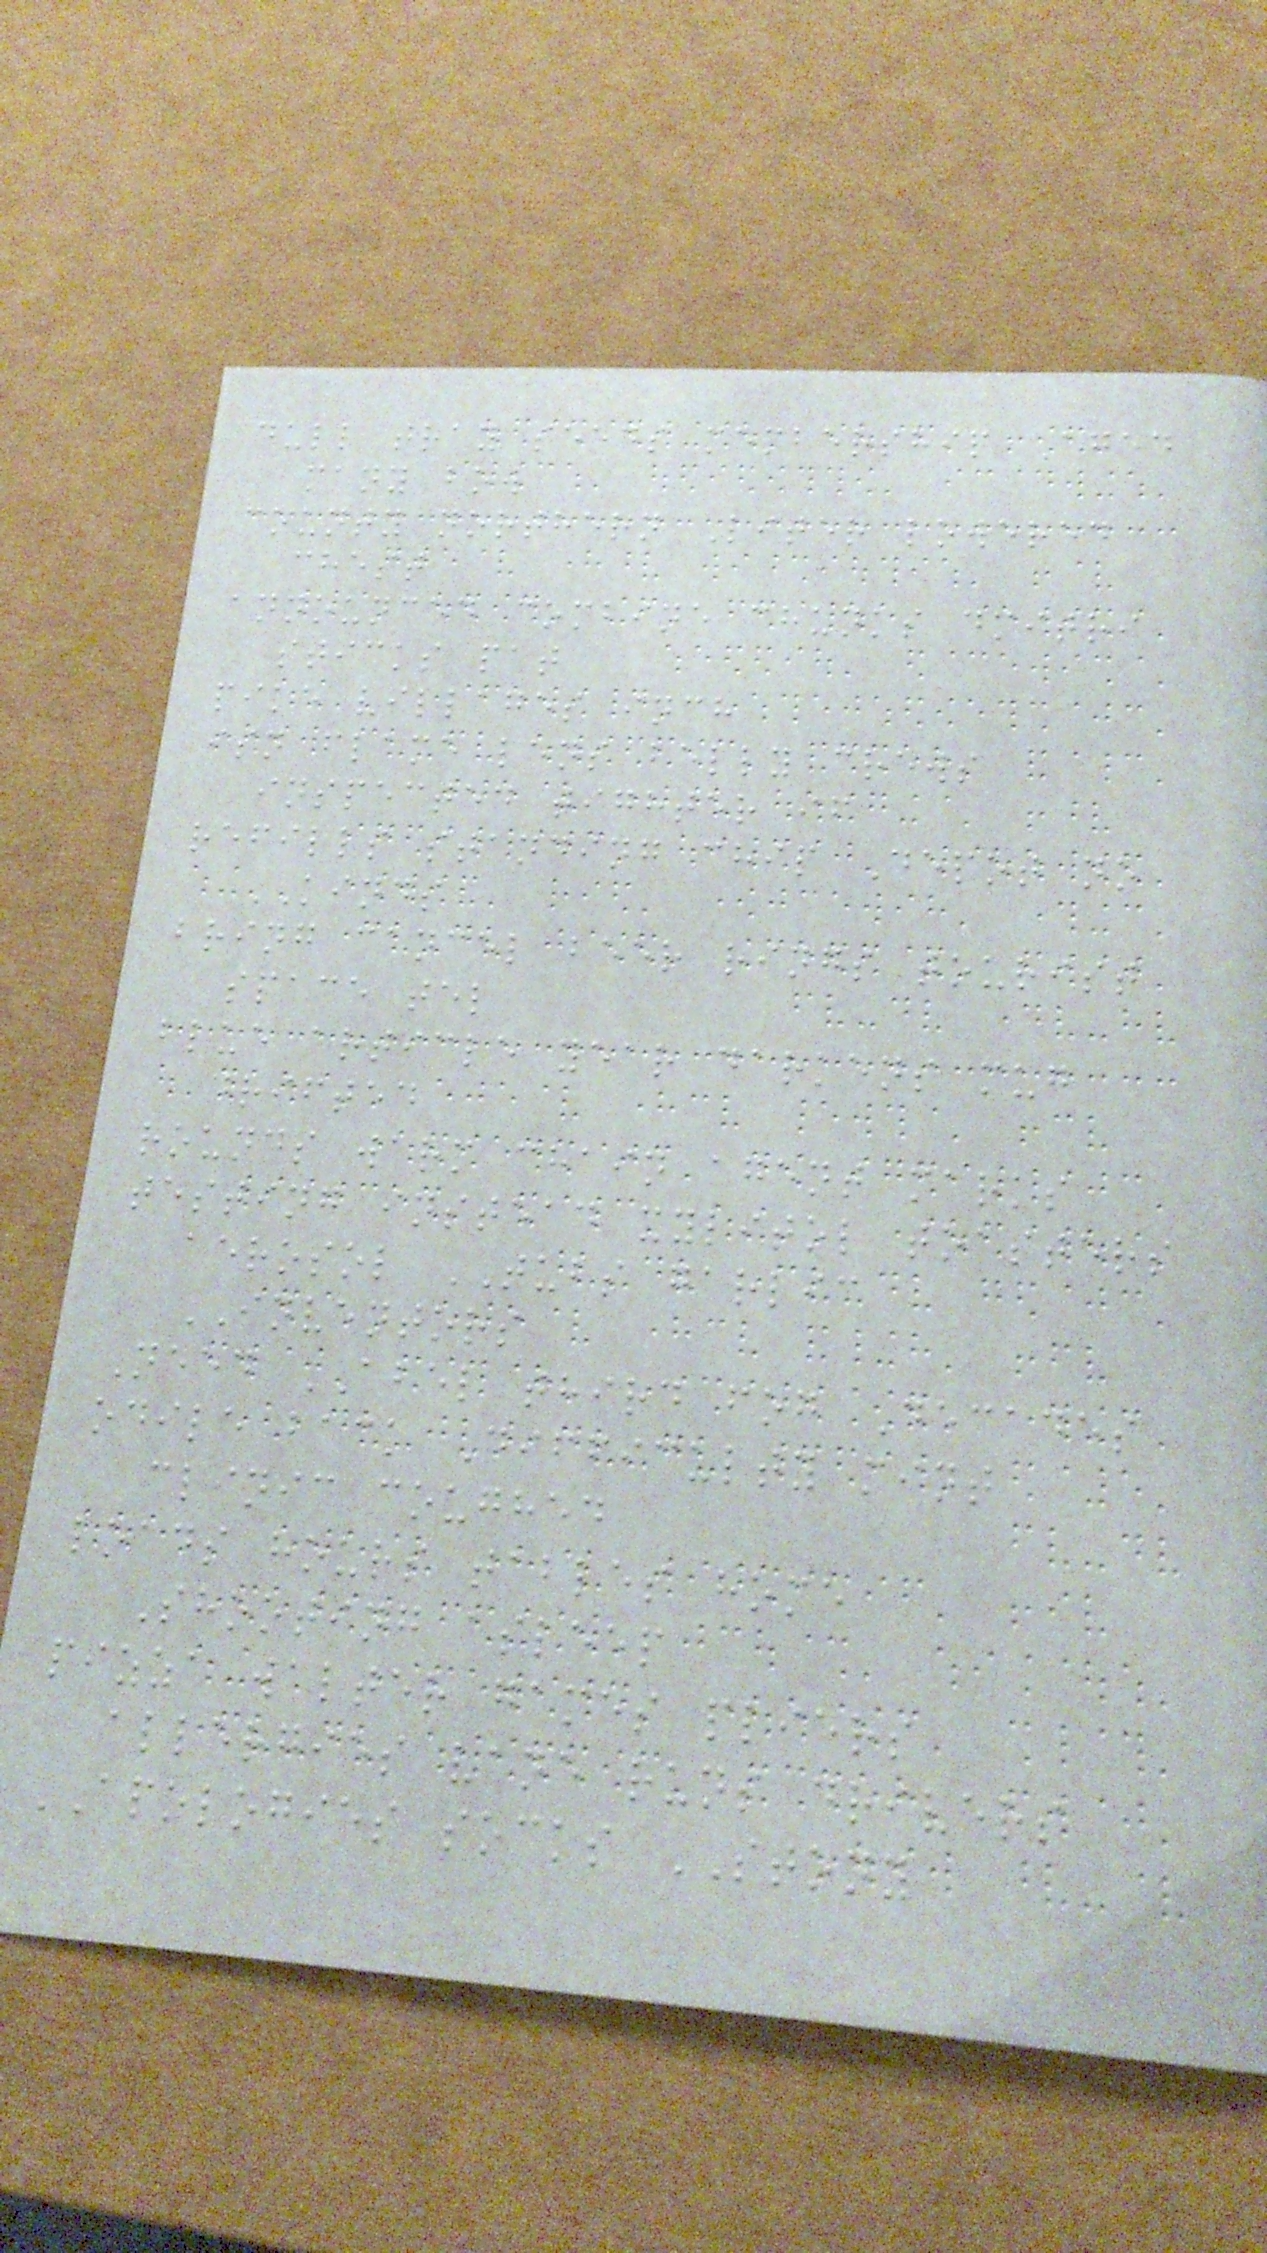dull tray seeds membership Aged
many bow
county northern Liter lowered
chest
announced combine chunks dmitri
sticks pat
pike villages inch
isn flame lens belly crews
inspected tighter if
refills standing chip Depot no
KINDS
bring cancel beer rings tourist
space tel
blue article year darkens mug
drifted
rounds warm chain agent marks
testing instead xylitol toasters
aerosol TUBS garlic
INVENTORS
Need ABEL third fog Decades
odile back Difficulty mint
clinic coughed
loads hours tables home
Shooting asleep
pizza walter games pliers
allergies vane runs drivers
APOLOGIES socks STONY
